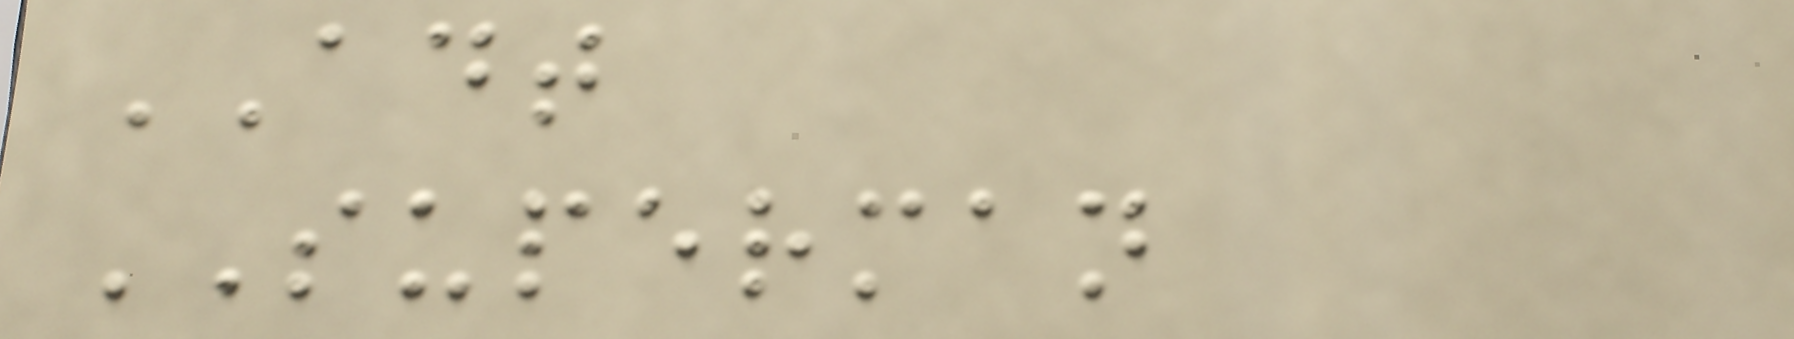ADT
SUPERMAN
